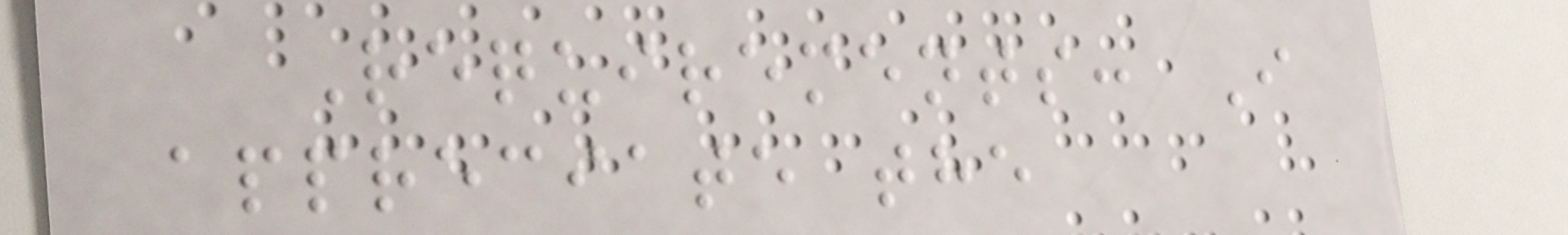Requirements: I
appreciate the
